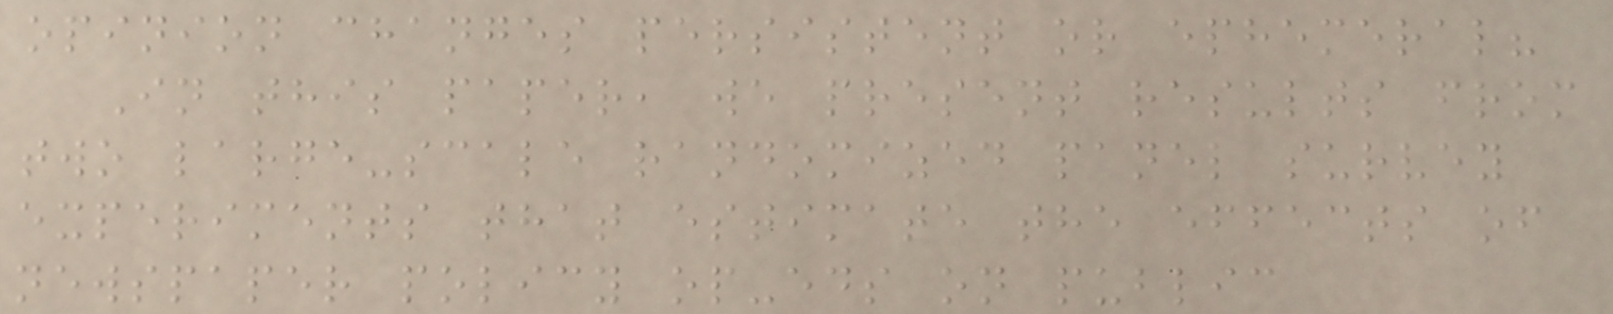opinion changes persistent or ephemeral?
In this paper, we present results from
two large-scale randomized panel survey
experiments that estimate the effects of
newspaper policy op-eds on public
